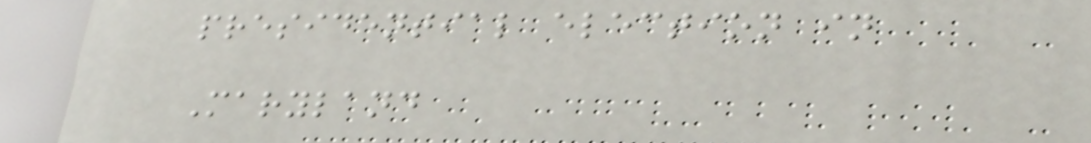presidential election in
Maryland
